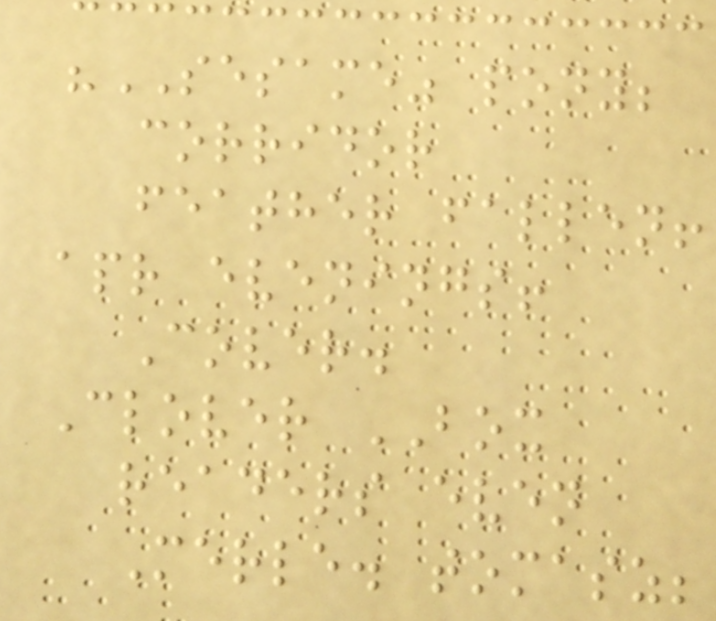"SESAME" pony;
corridor
feather fallen!
apr evenings!
Cover.
Clover BOX
readers even
Merle. tomasz;
